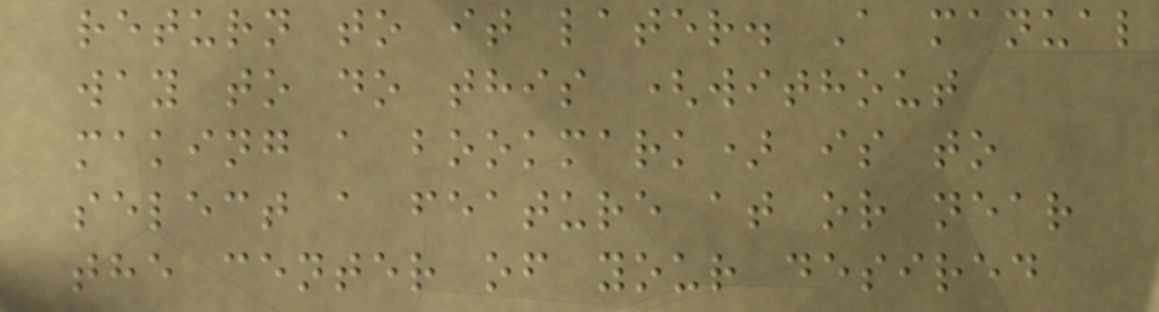return to it later. A manual
way to do this (without
making a bookmark) is to
select a feature at or near
the center of your desired
